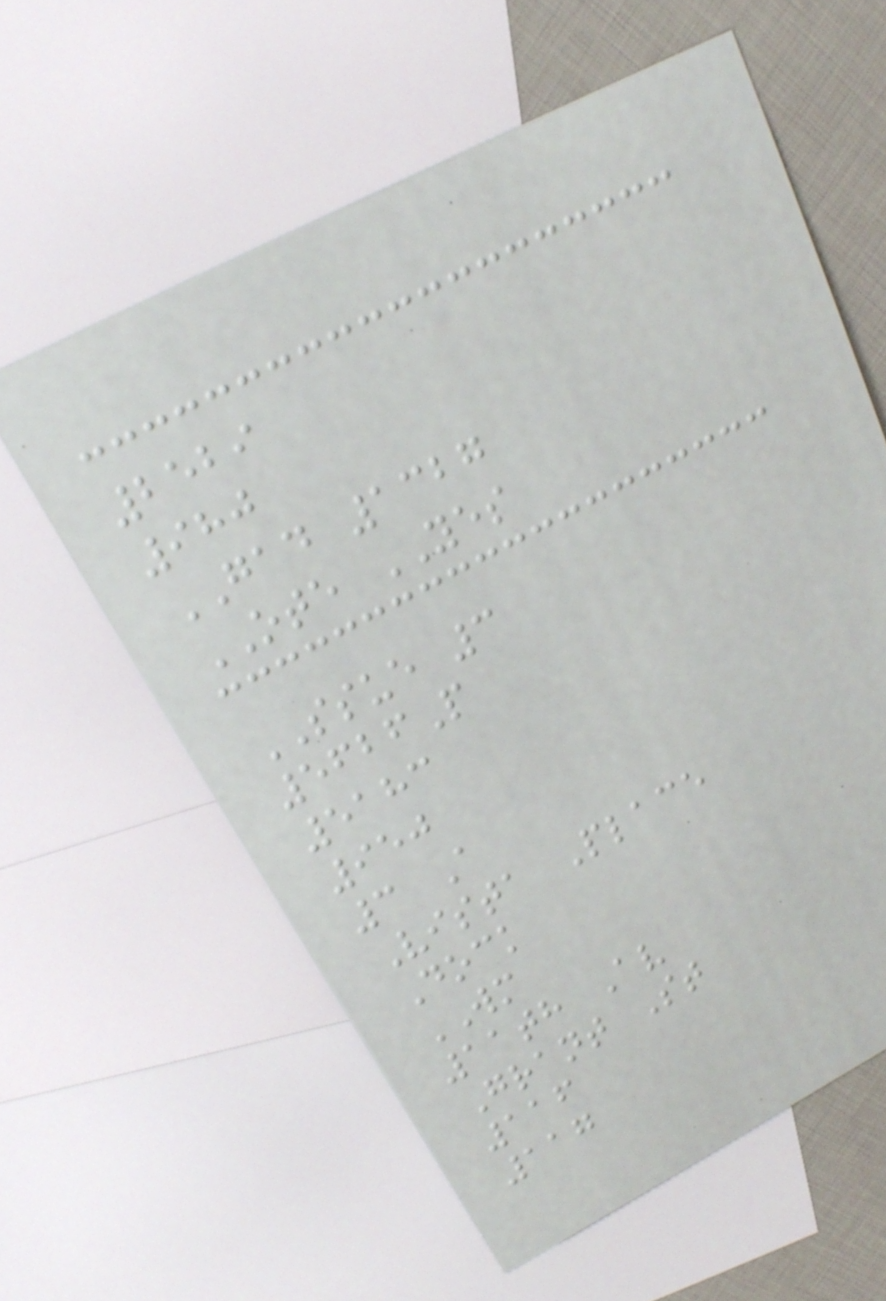2529
980
GAD 1327
OTE YES
SSUE 3
5626P
5183
950
3 A
Vista Place
Dock
WM
11th Av
Grant St
116
117
